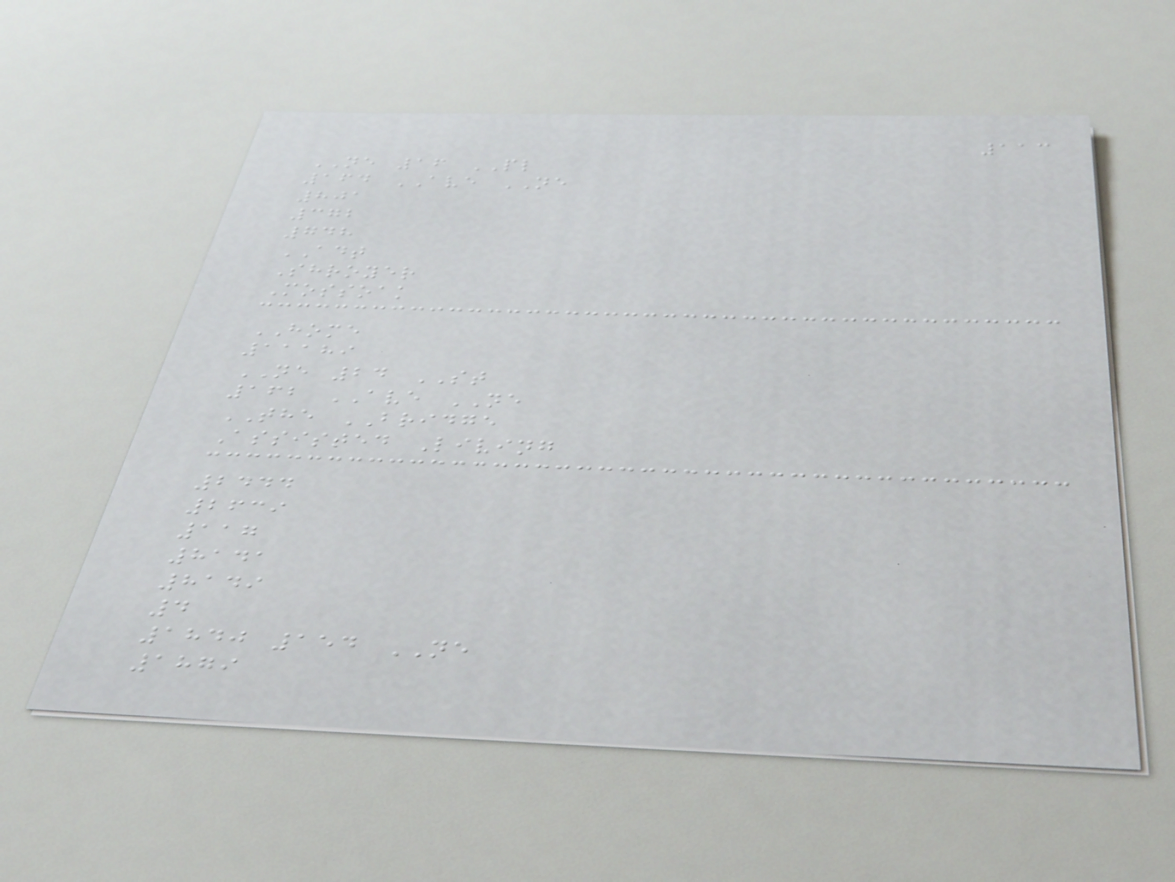113
NE 16 PL
164 AVE NE
801
372
748
ADT
Shroyer
Mossoak
HOME
11189
NE 24 ST
162 AVE NE
THE BRIDGE
Assisted Living
2444
2639
117
8141
8149
4
1840 154 NE
1879
